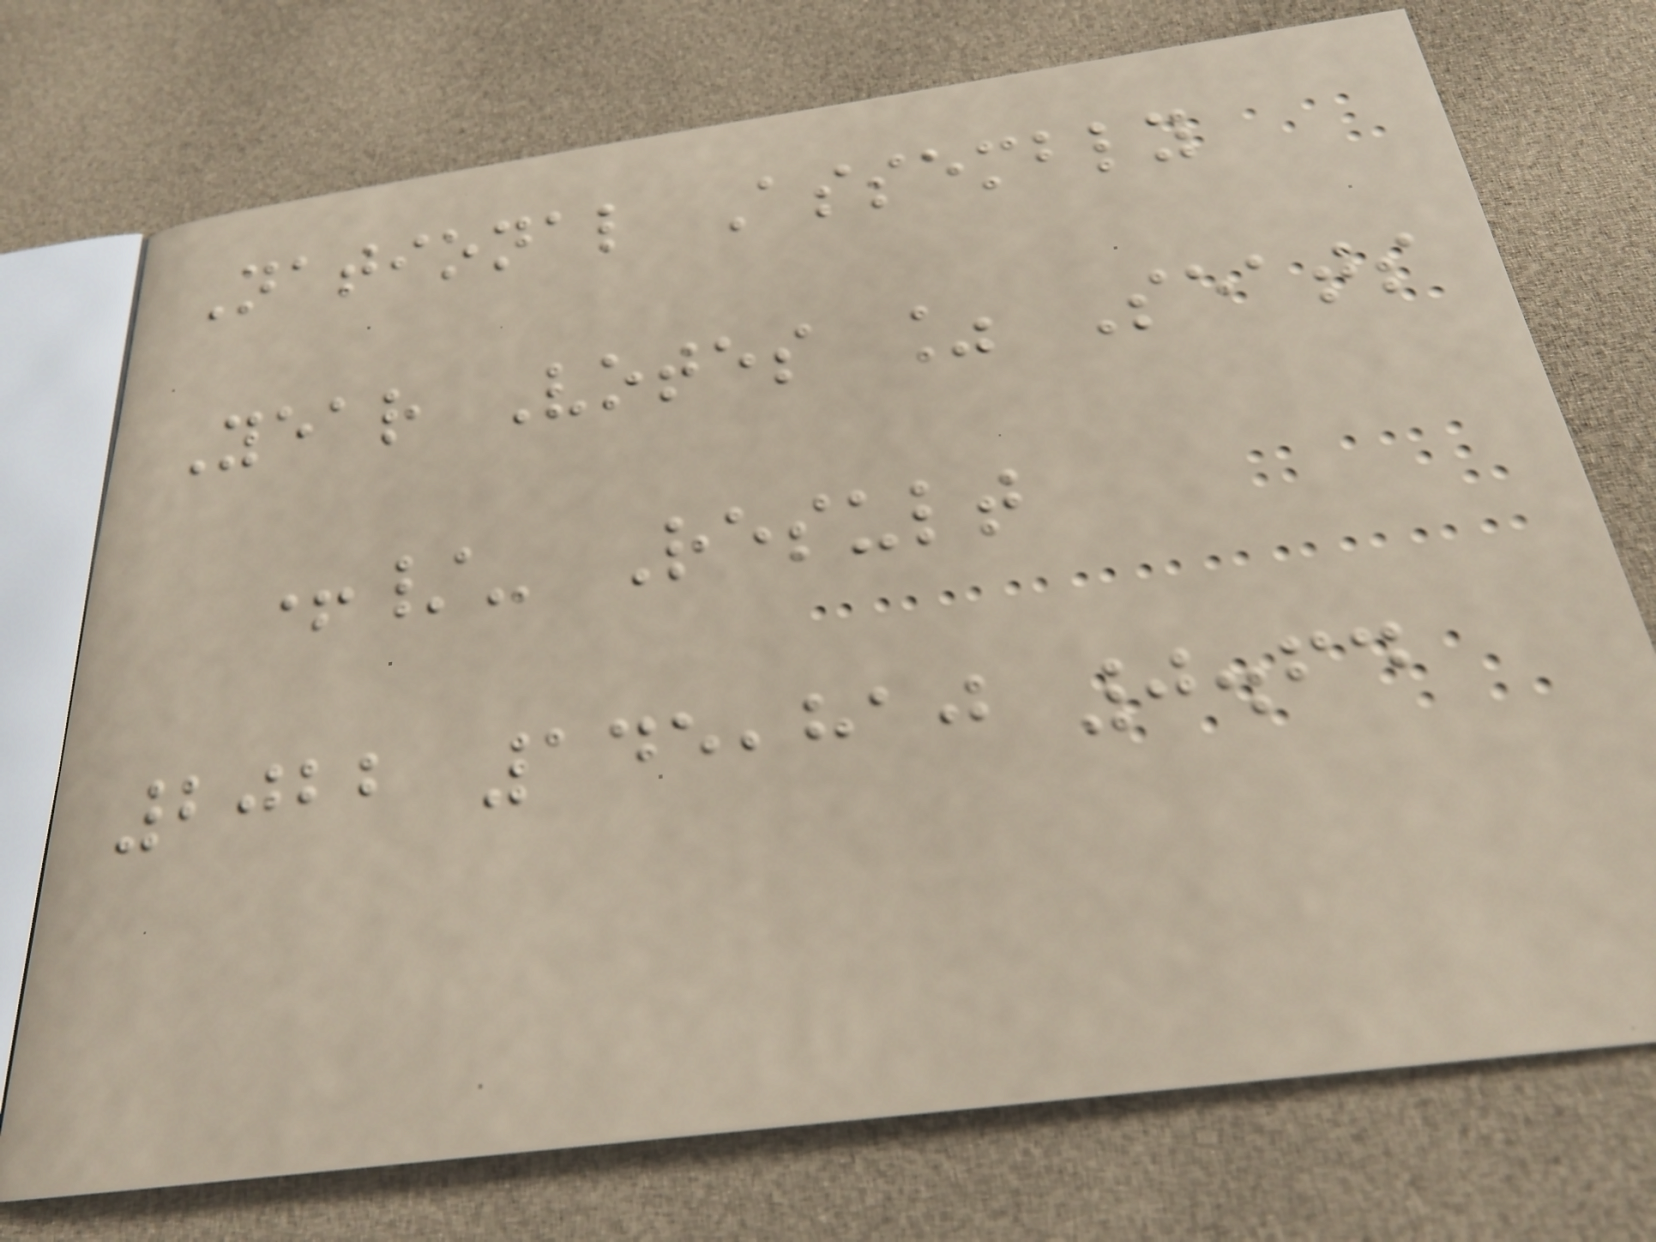National Assembly
Year Votes % Seats
+/- Result
2022 145,810 0.64
